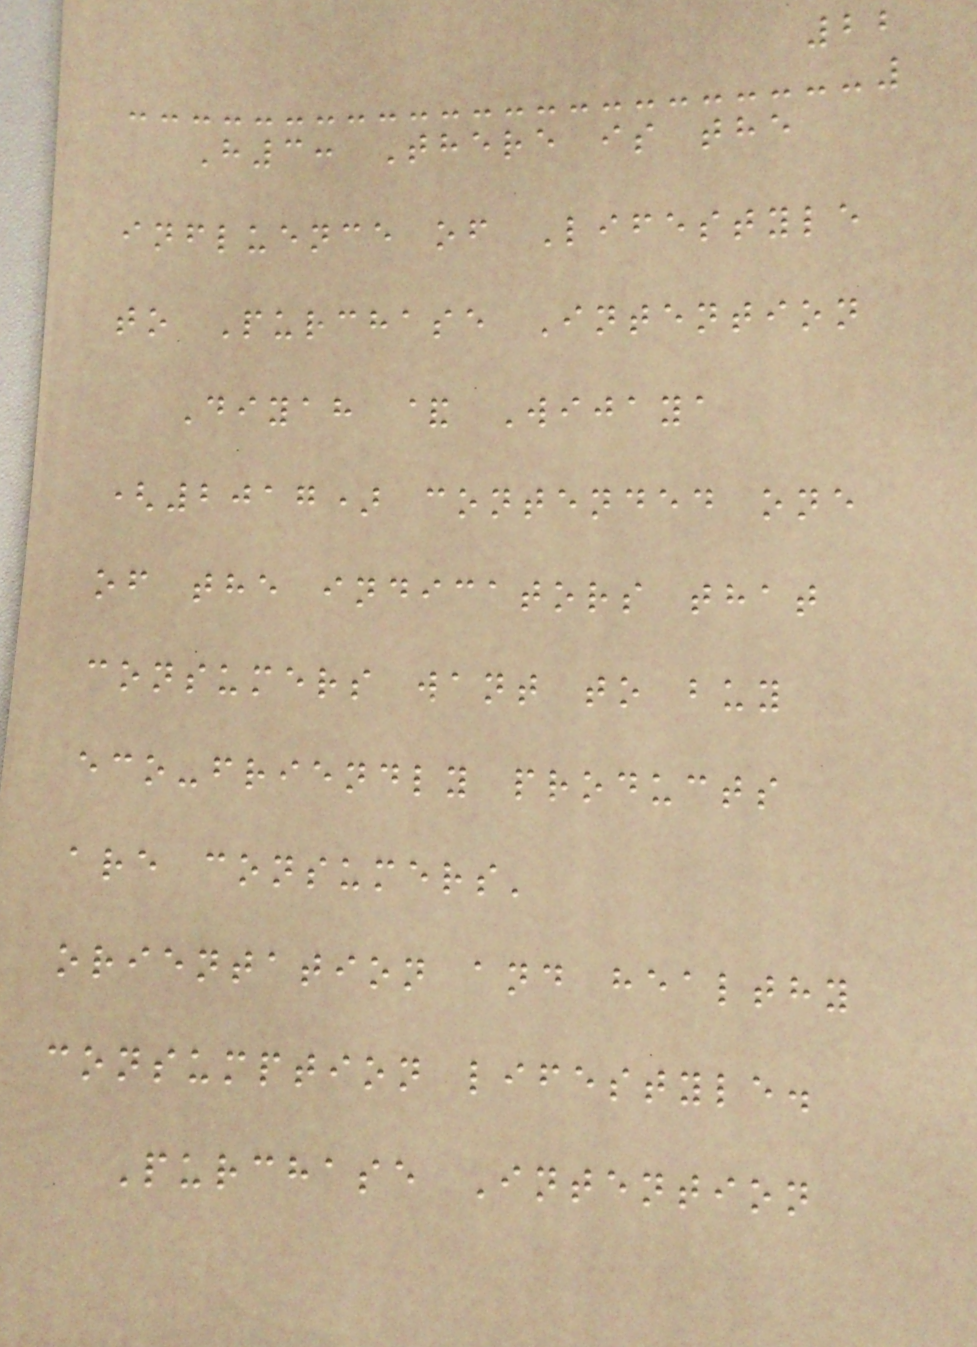22
H3: There is the
influence of Lifestyle
to Purchase Intention
Diyah & Wijaya
(2017) contended one
of the indicators that
consumers want to buy
eco-friendly products
are consumers'
orientation and healthy
consumption lifestyle.
Purchase Intention
